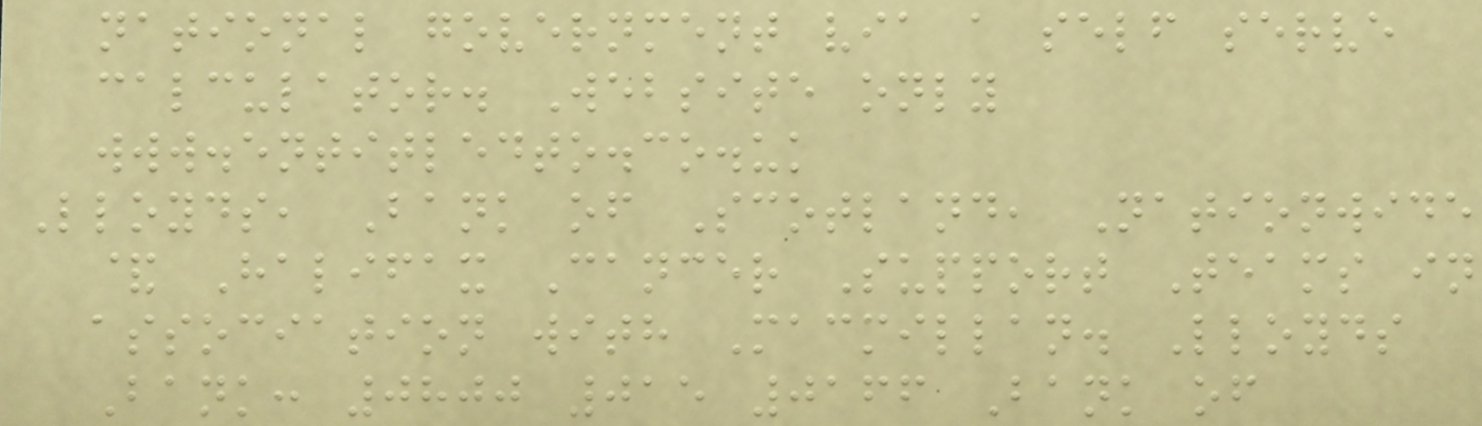national government via a self serve
calculator. Website only
www.entitledto.co.uk
Lloyds, Bank of Scotland, Nationwide
& Halifax Cancer Support Teams in
association with Macmillan. Lloyds
Bank: 0800 015 0166 Bank of
